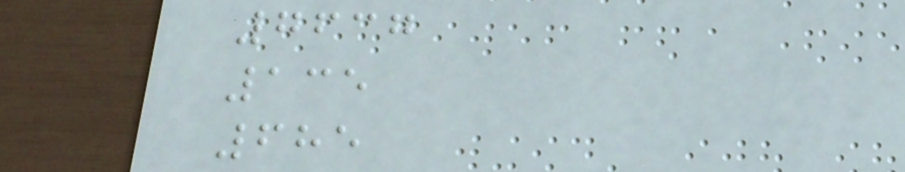7637
135
685
